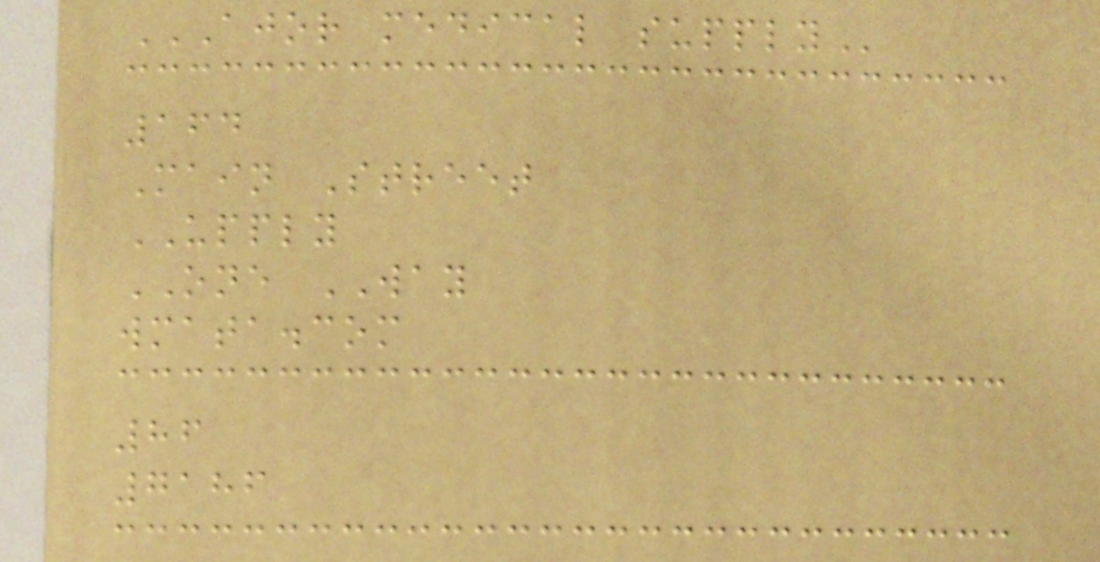AJOR MEDICAL SUPPLY
164
Main Street
UPPLY
ONE WAY
wmata.com
86
7186
